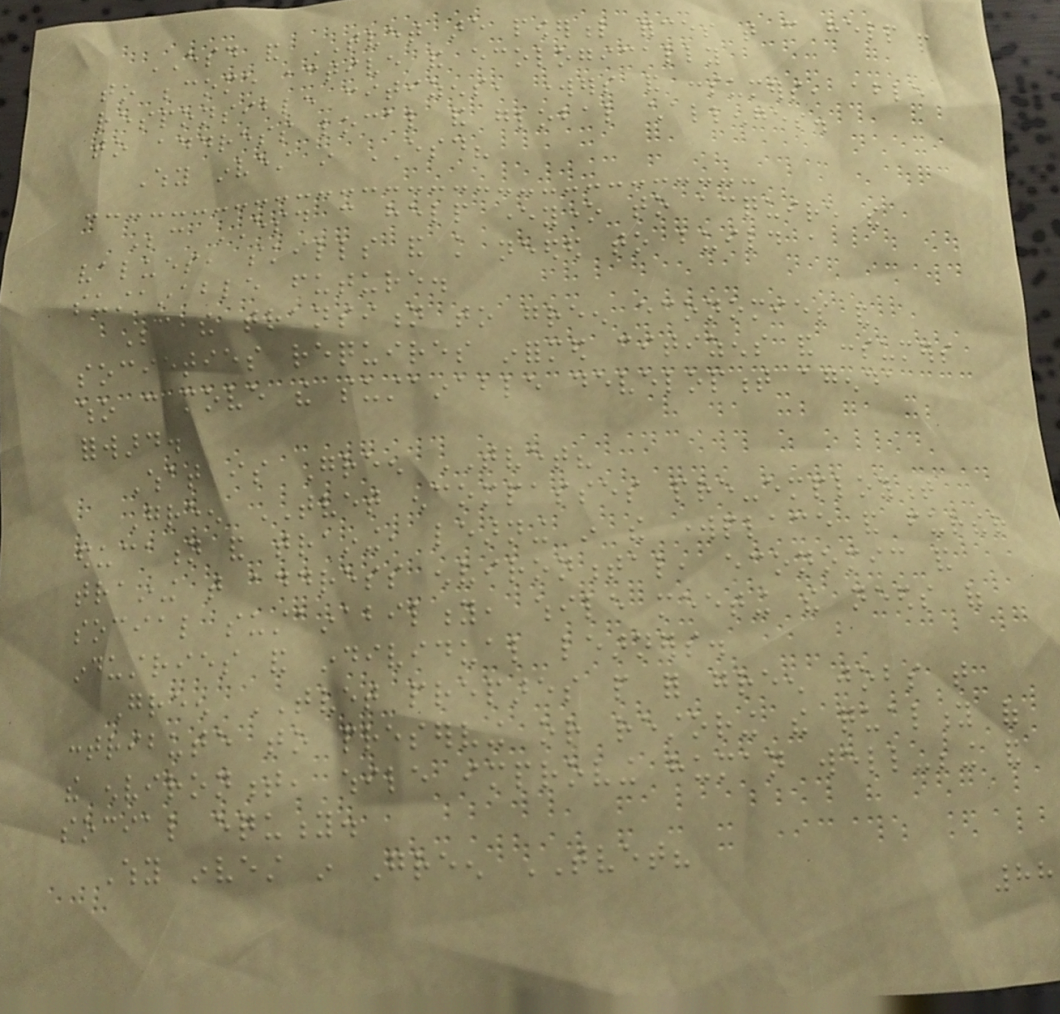ESD and TVET are powerful forces that can help people
to become active and ecologically
responsible citizens, workers and consumers, able
to address local and global challenges.
Why invest in ESD?
Because ESD can help everyone to acquire the
values, skills and knowledge needed to build a
sustainable future.
Because the transition to green economies and
societies requires informed citizens and consumers
who can move the sustainable development agenda
forward.
What is Green TVET?
Green TVET encompasses pre-employment
education and training, learning in the workplace and further
training that address environmental, economic and
social sustainability, while meeting the needs of
industries and individual learners.
Green TVET prepares people for green jobs that
contribute to preserving or restoring the quality of
the environment, while improving human well-being and
social equity.
Why invest in Green TVET?
88
